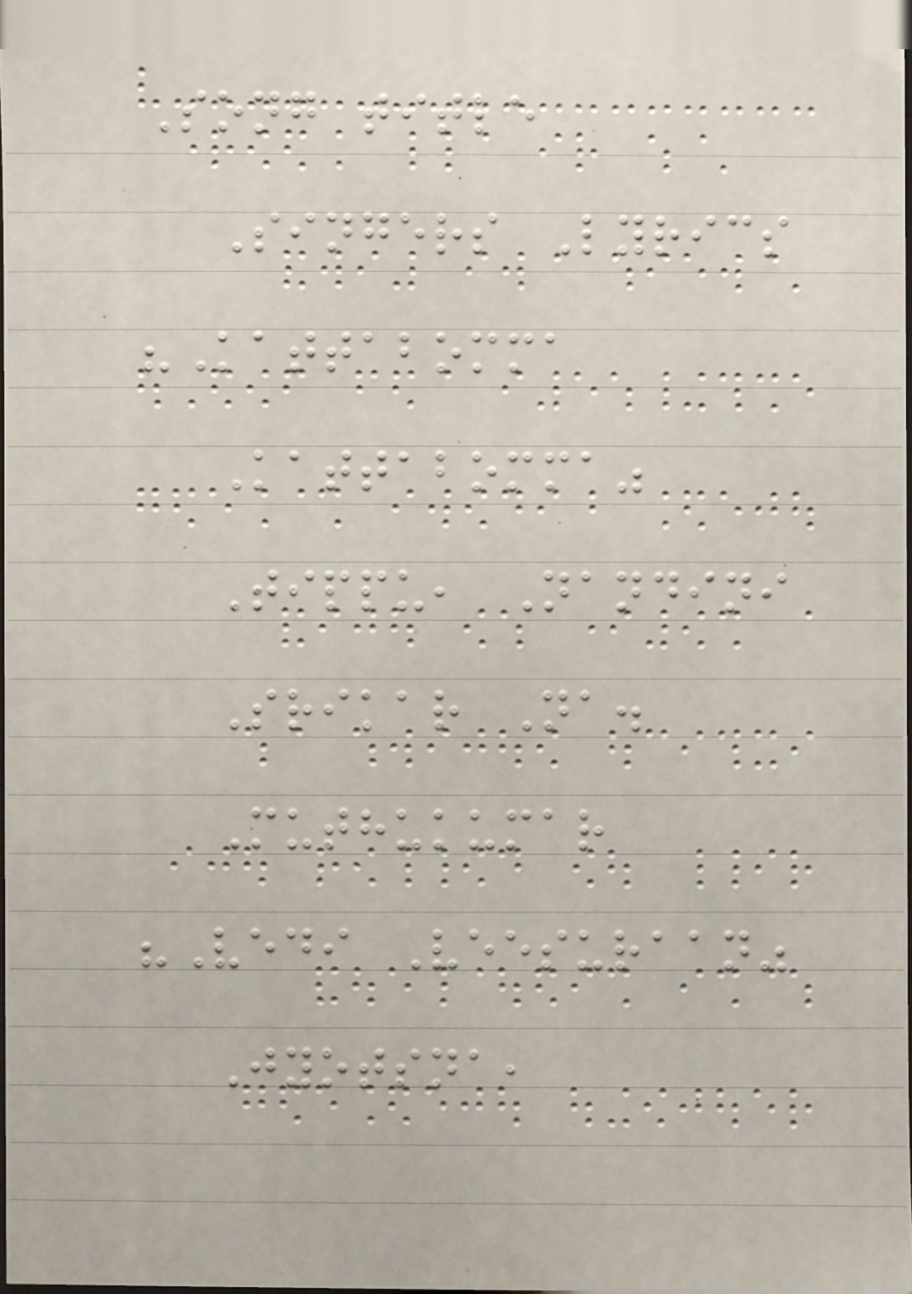Song title
Singers Lyrics
"Kattabomma
Kattabomma"
Tippu, Nandini
Srikar Na.
Muthukumar
"Vedi Veesuraan"
Jyotsna,
